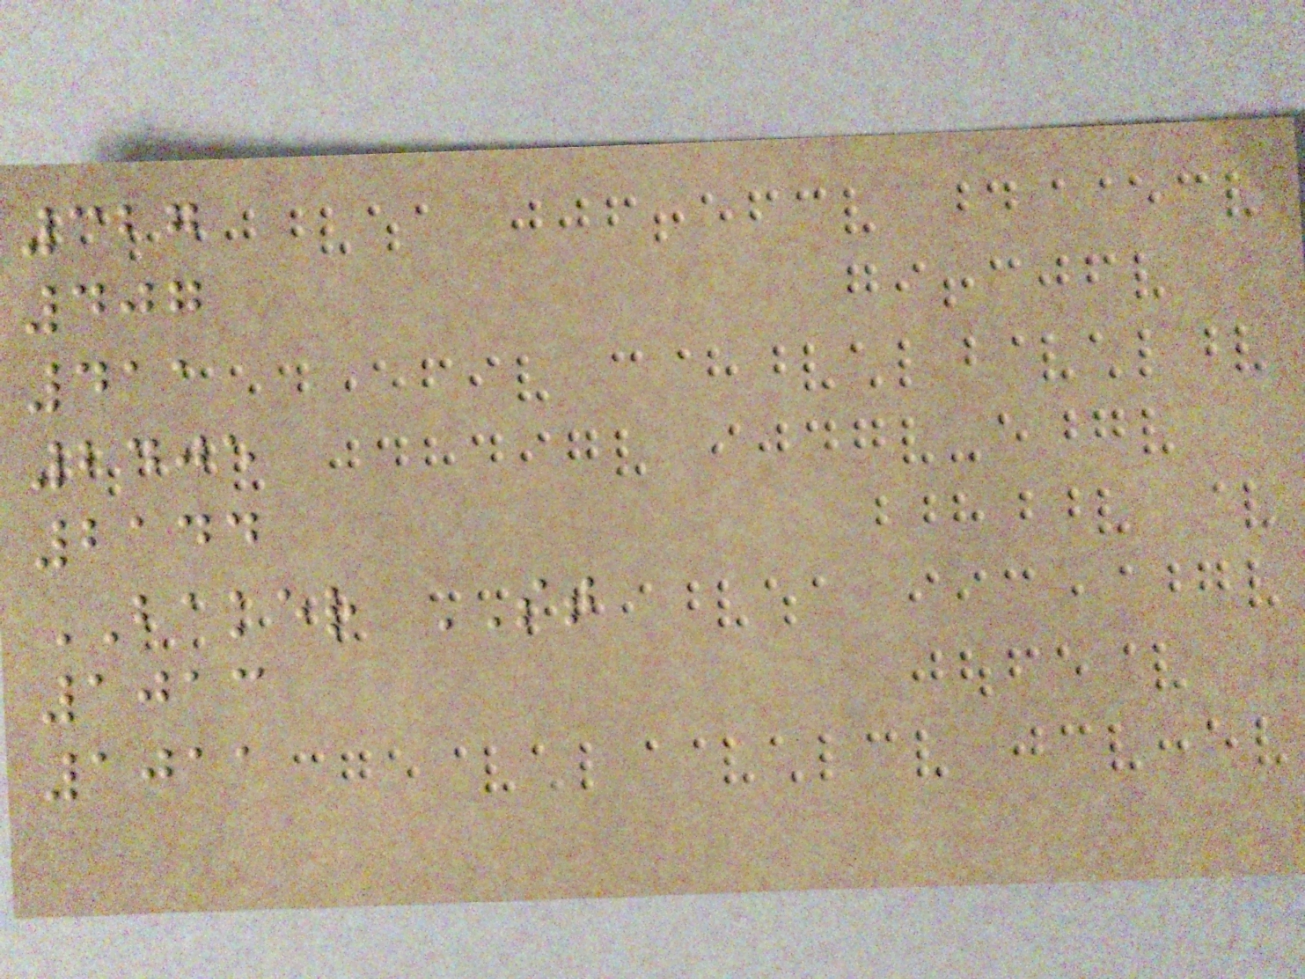327
407
411
2405
2144
BAKER ST
1013
1011
